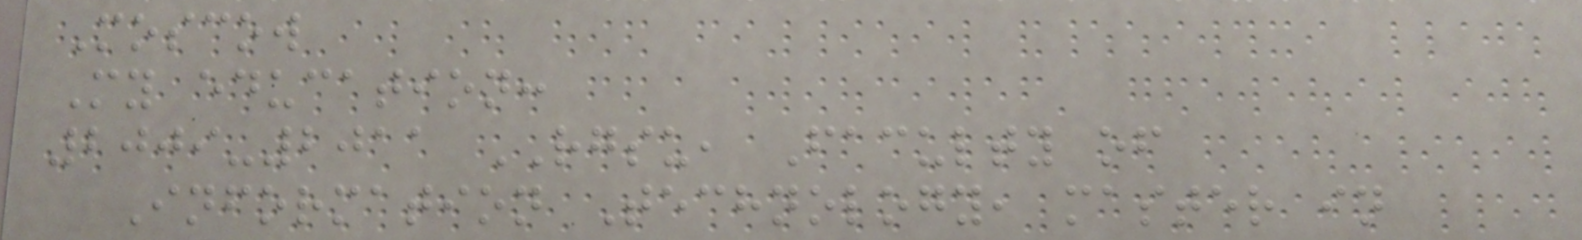Moscow
My education:
2009-2011 RGSU, Faculty of
Information Technology, master in
